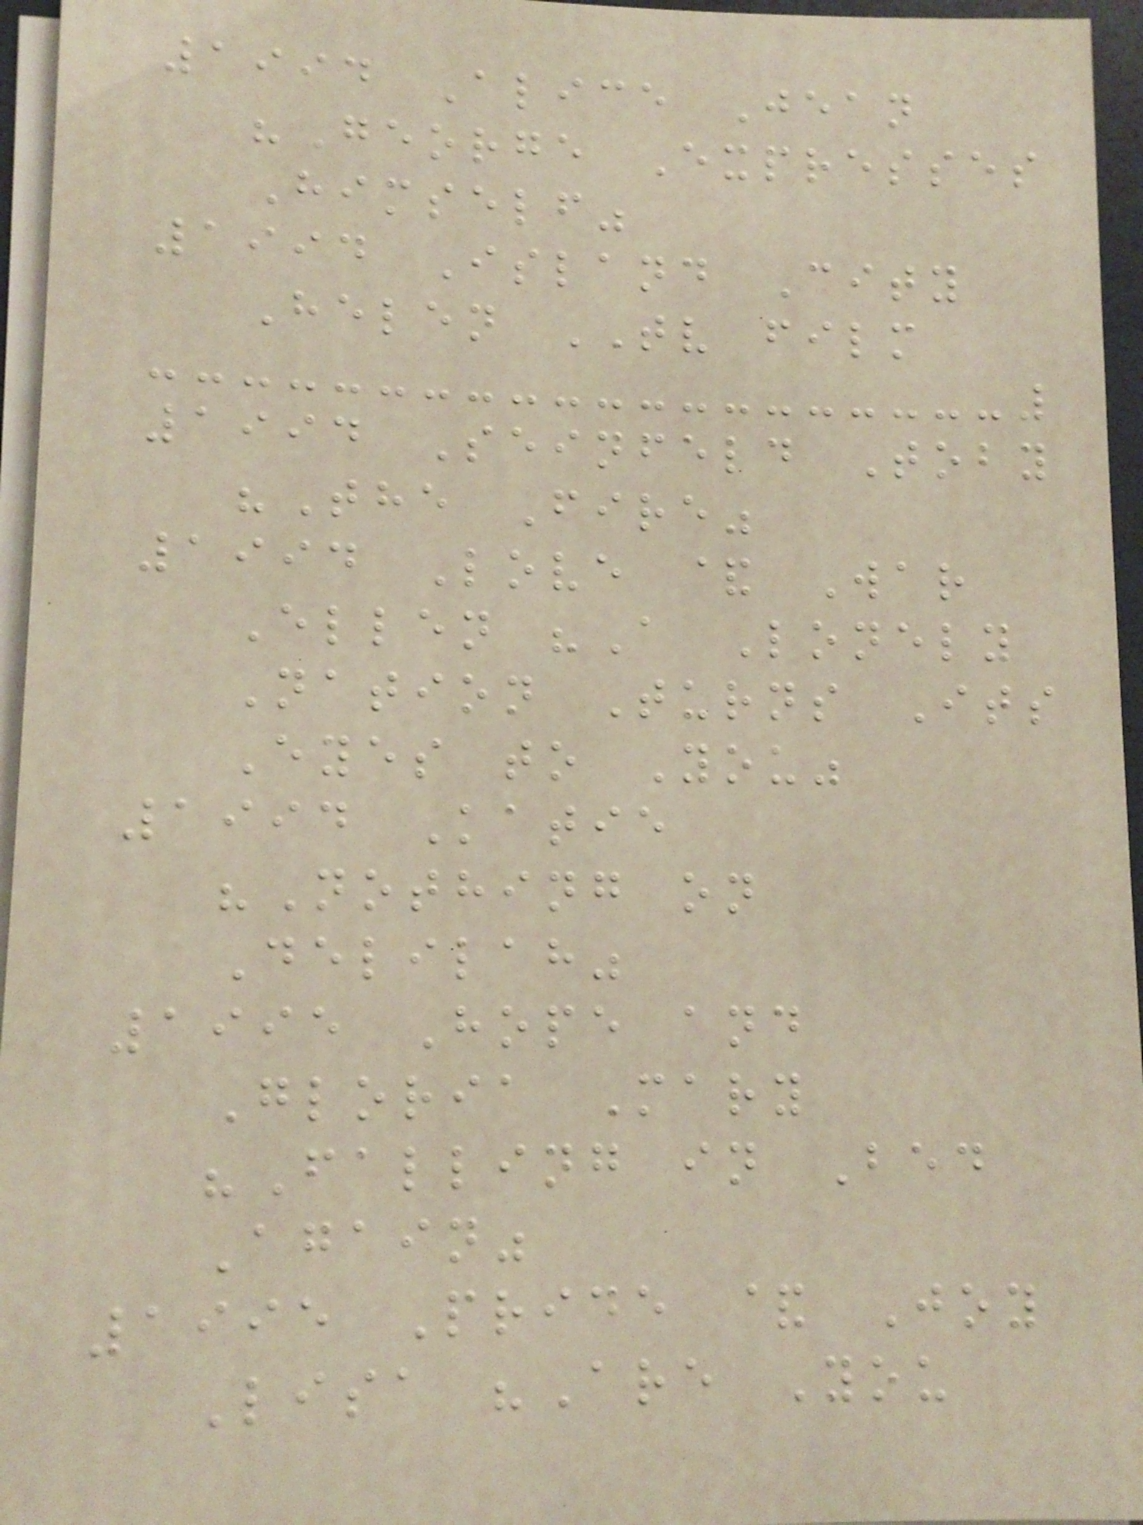1994 Alice Jean
"George Expresses
Himself"
1994 Island City
Helen TV film
1994 Seinfeld Toby
"The Fire"
1994 Love & War
Ellen "A Lonely
Nation Turns Its
Eyes to You"
1994 Katie
"Nothing on
Delilah"
1995 Hope and
Gloria Mary
"Falling in Bed
Again"
1995 Pride & Joy
Lisa "Are You
